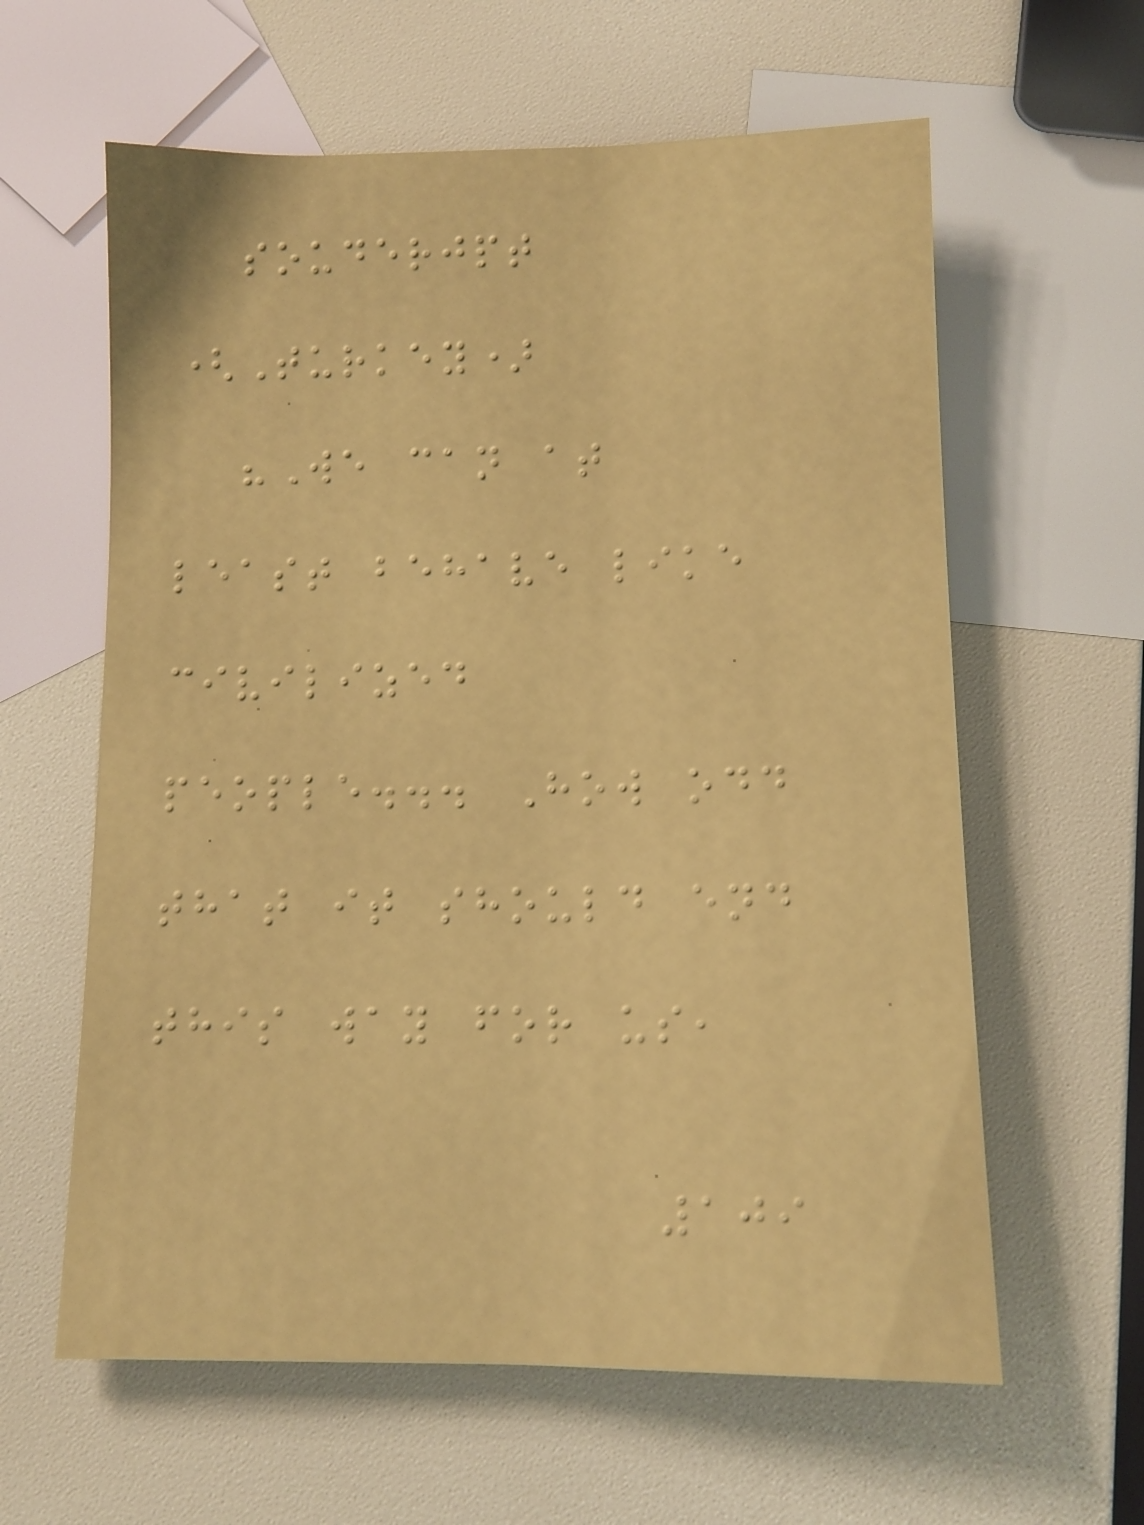souderjpt
(Turkey)
"We can at
least behave like
civilized
people... How odd
that it should end
this way for us,
109
